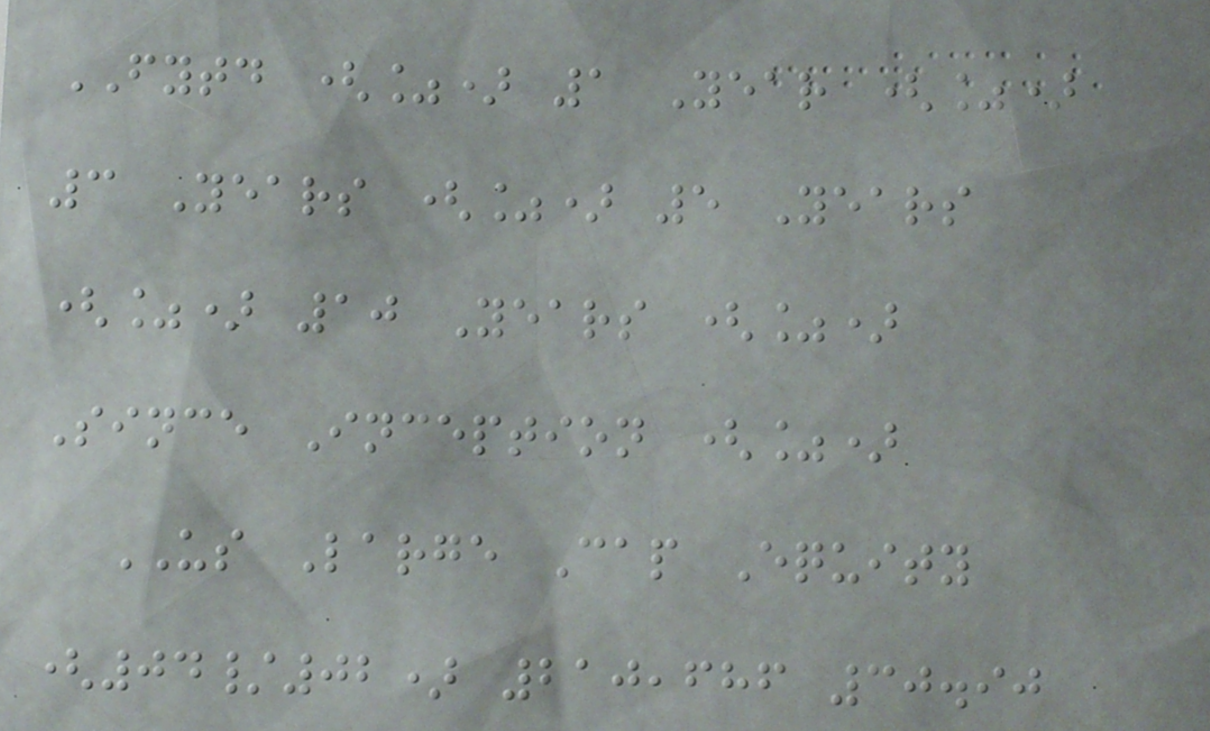FYTD (%) 1 Year (%)
3 Years (%) 5 Years
(%) 10 Years (%)
Since Inception (%)
US Large Cap Equity
(04/02) 210,686 30.90
